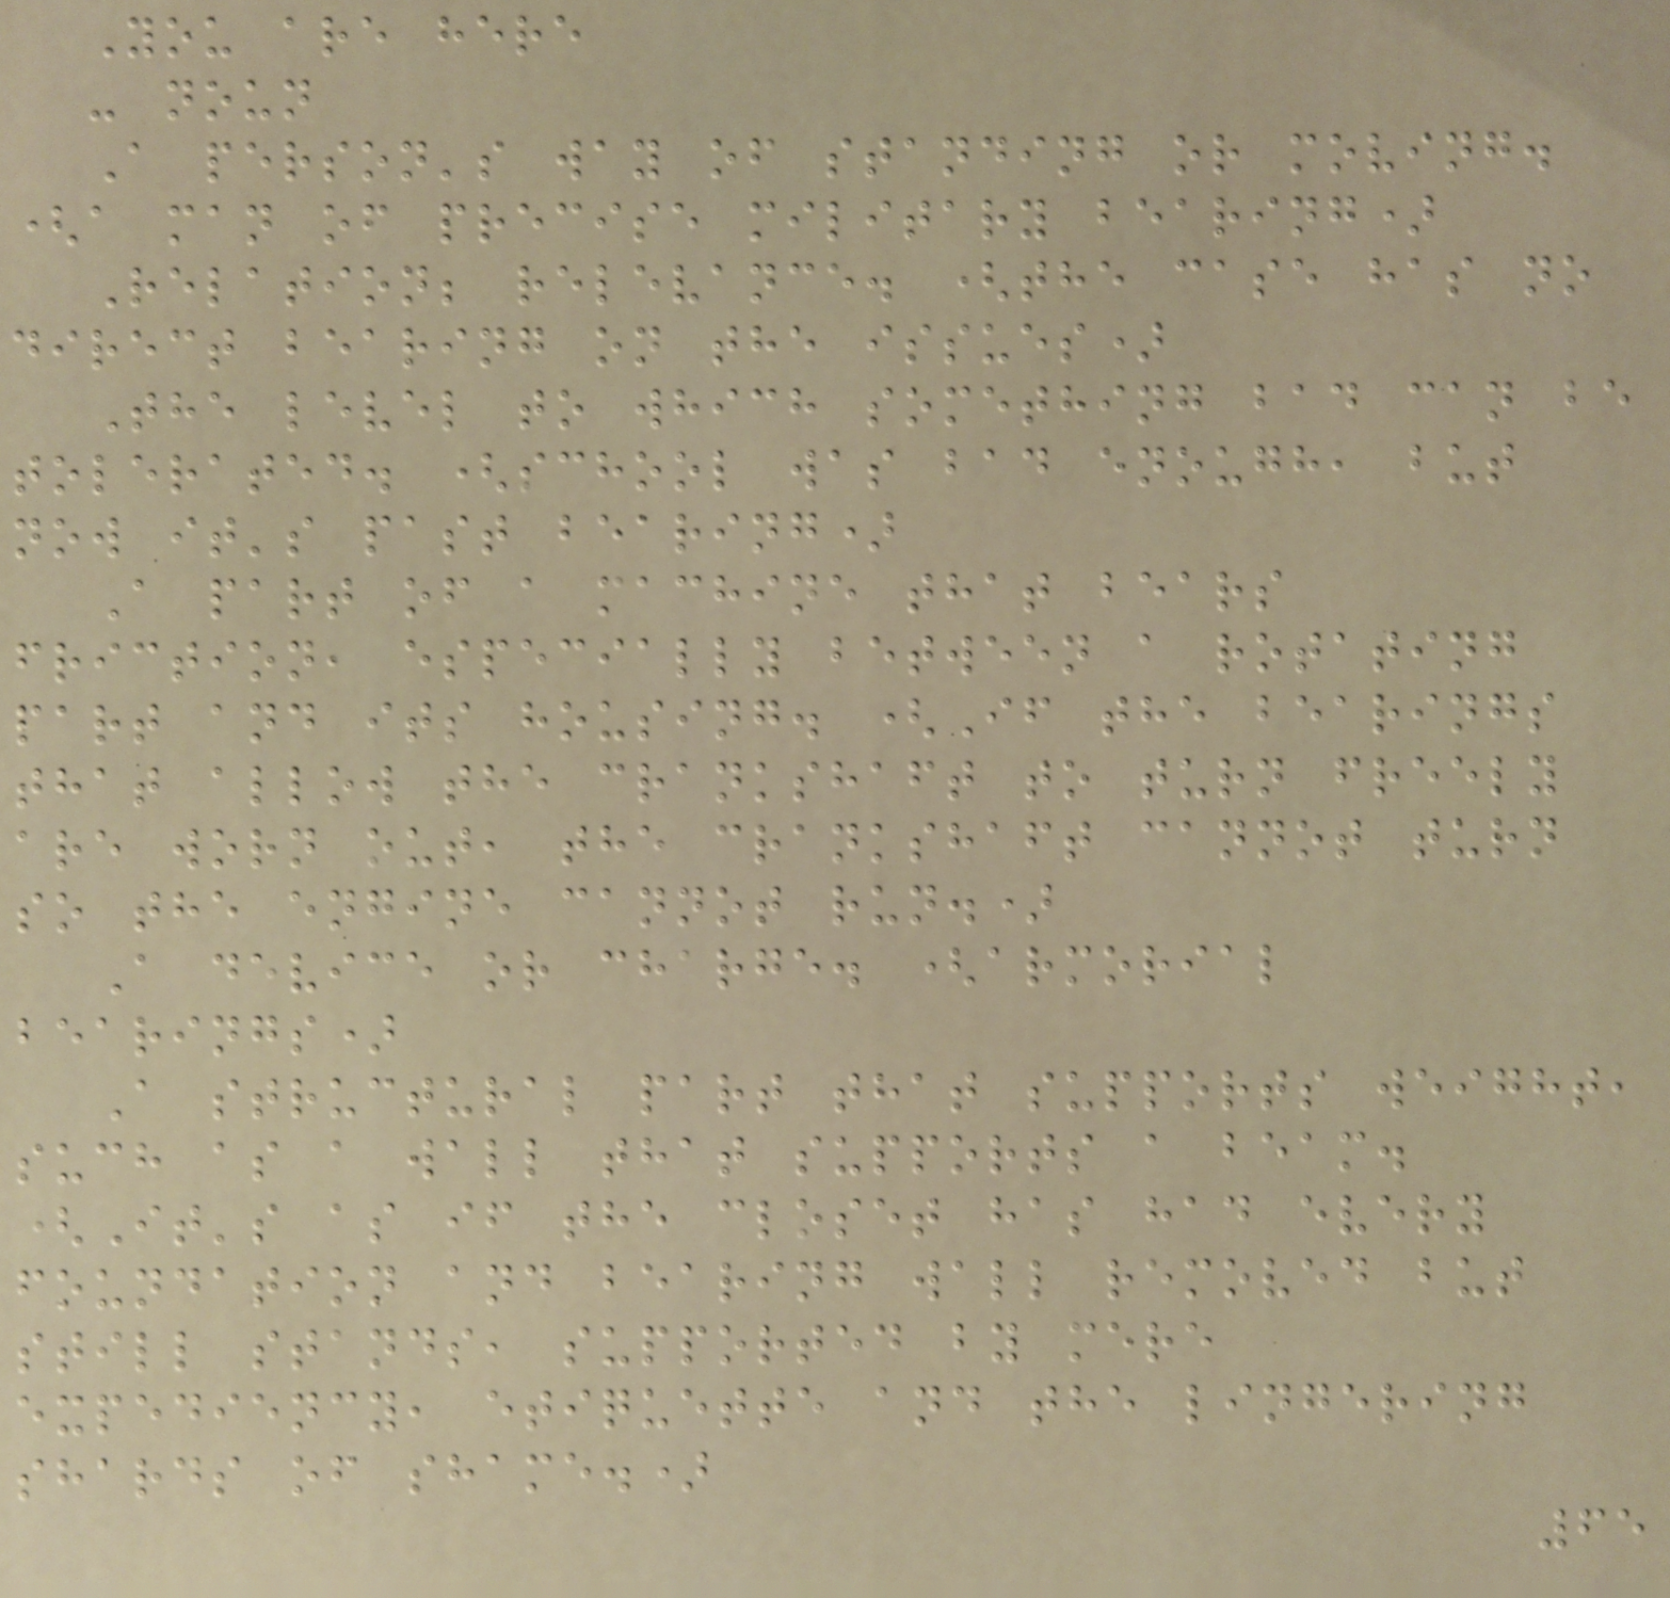You are here
- noun
A person's way of standing or moving.
(a man of precise military bearing)
Relation; relevance. (the case has no
direct bearing on the issues)
The level to which something bad can be
tolerated. (school was bad enough, but
now it's past bearing)
A part of a machine that bears
friction, especially between a rotating
part and its housing. (If the bearings
that allow the crankshaft to turn freely
are worn out, the crankshaft cannot turn
so the engine cannot run.)
A device or charge. (armorial
bearings)
A structural part that supports weight,
such as a wall that supports a beam.
(It's as if the closet has had every
foundation and bearing wall removed but
still stands, supported by mere
expediency, etiquette and the lingering
shards of shame.)
65
